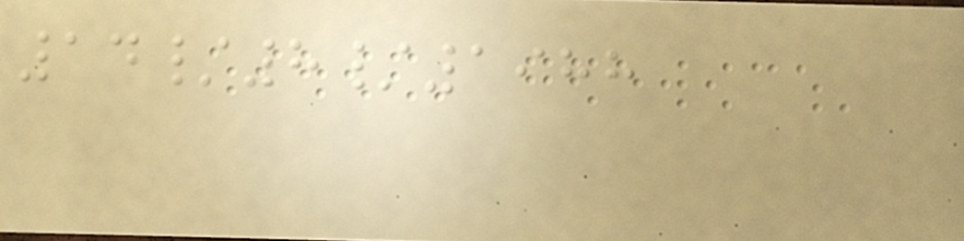14/8/1988
